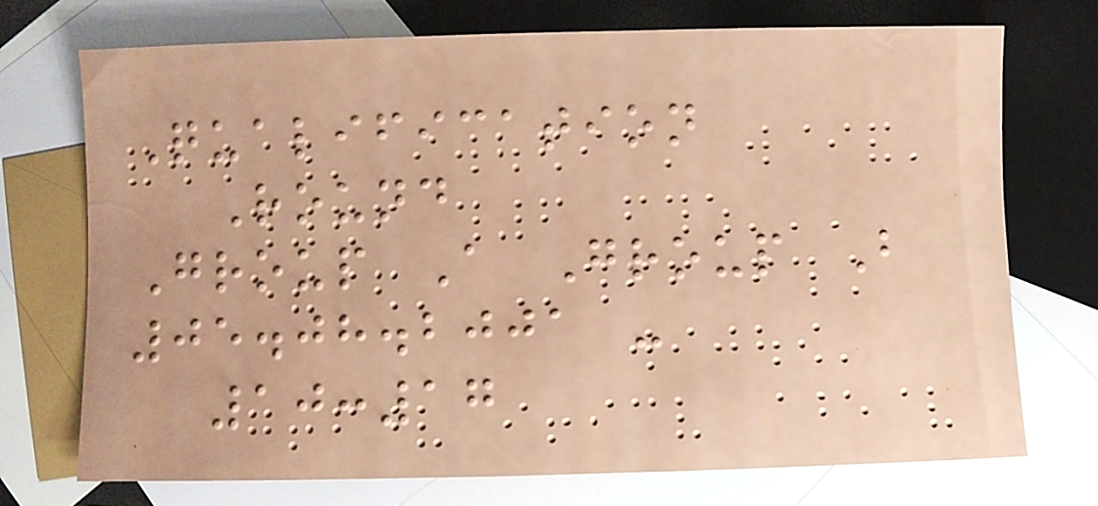Qualification
Round
Group A Group B
05.08.2001 -
10:17
